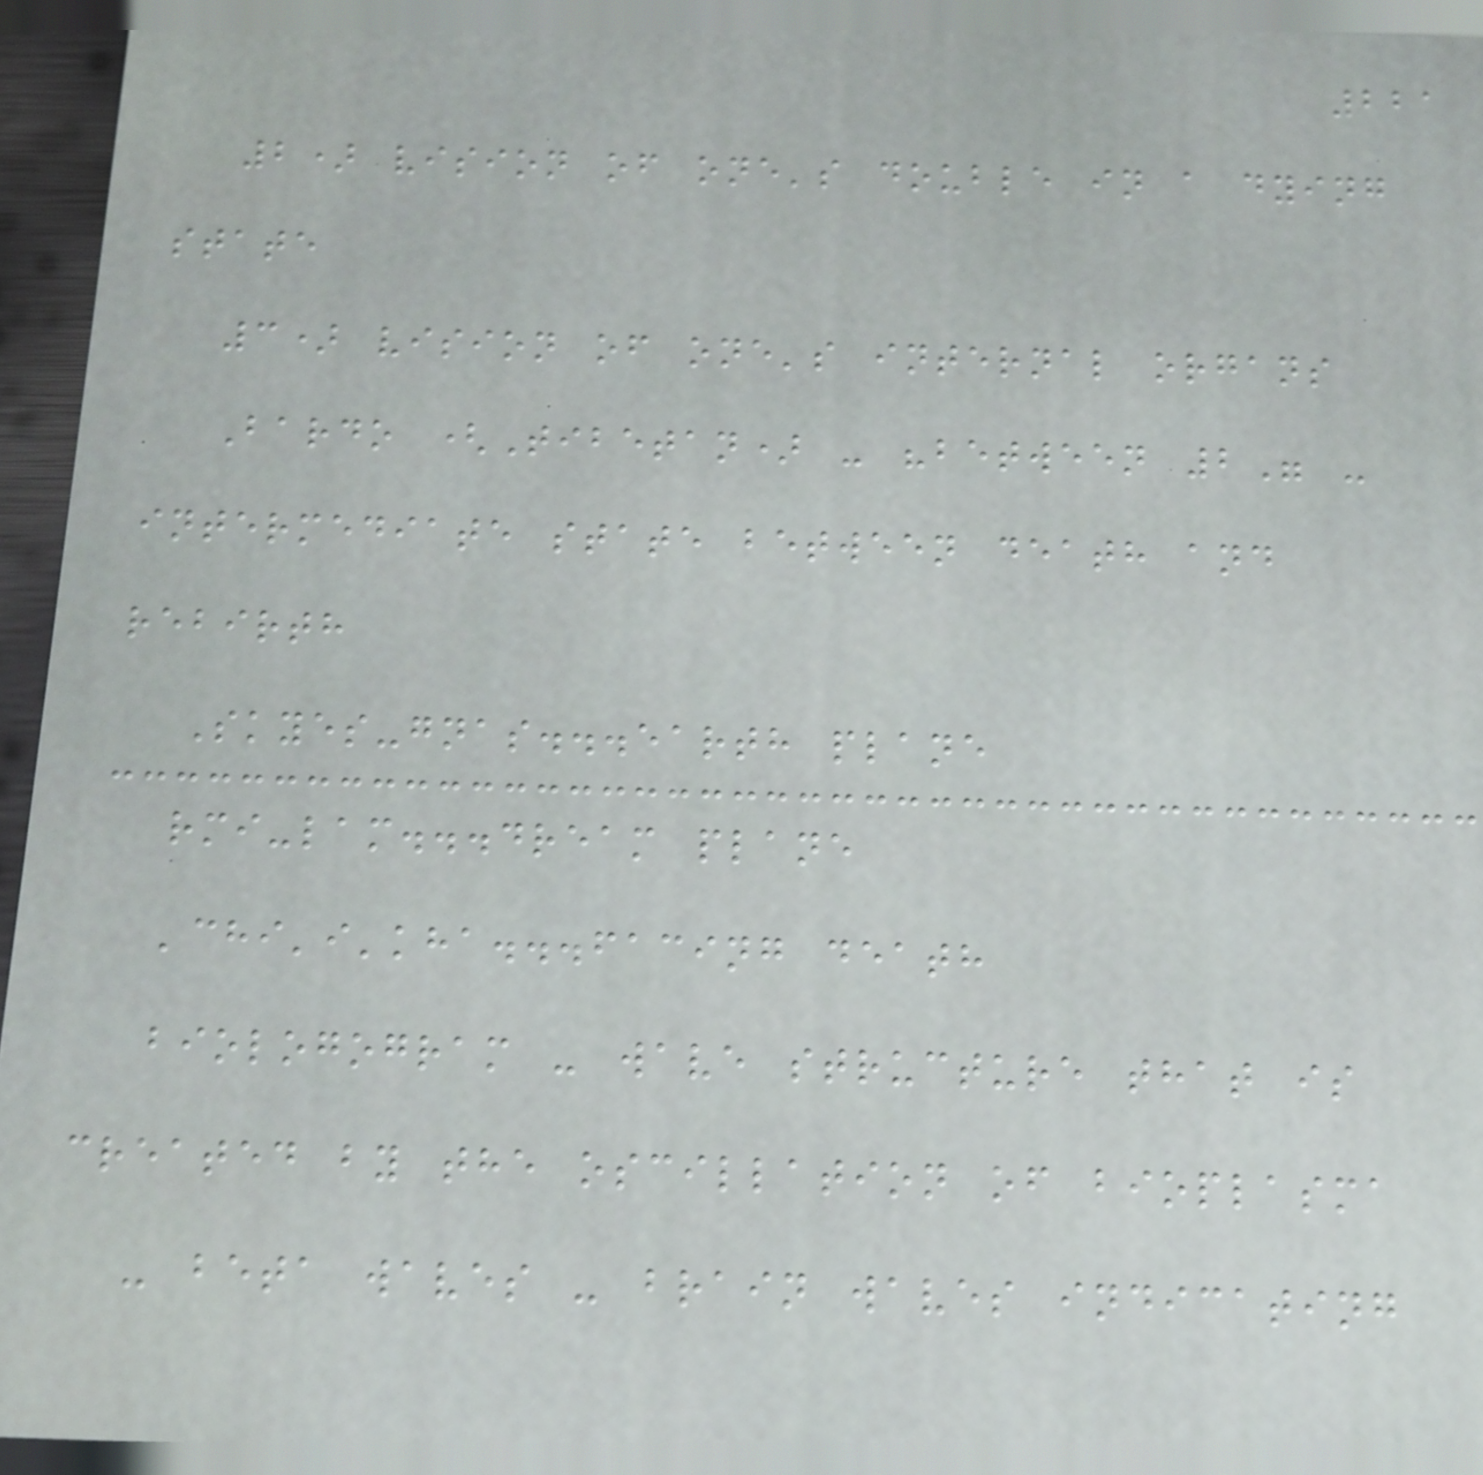221
2) vision of one's double in a dying
state
3) vision of one's internal organs
Bardo (Tibetan) - "between 2" -
intermediate state between death and
rebirth
Skyes-gnas...earth plane
rmi-lam...dream plane
'chi'i'kha...facing death
biologogram - wave structure that is
created by the oscillation of bioplasma
- beta waves - brain waves indicating
